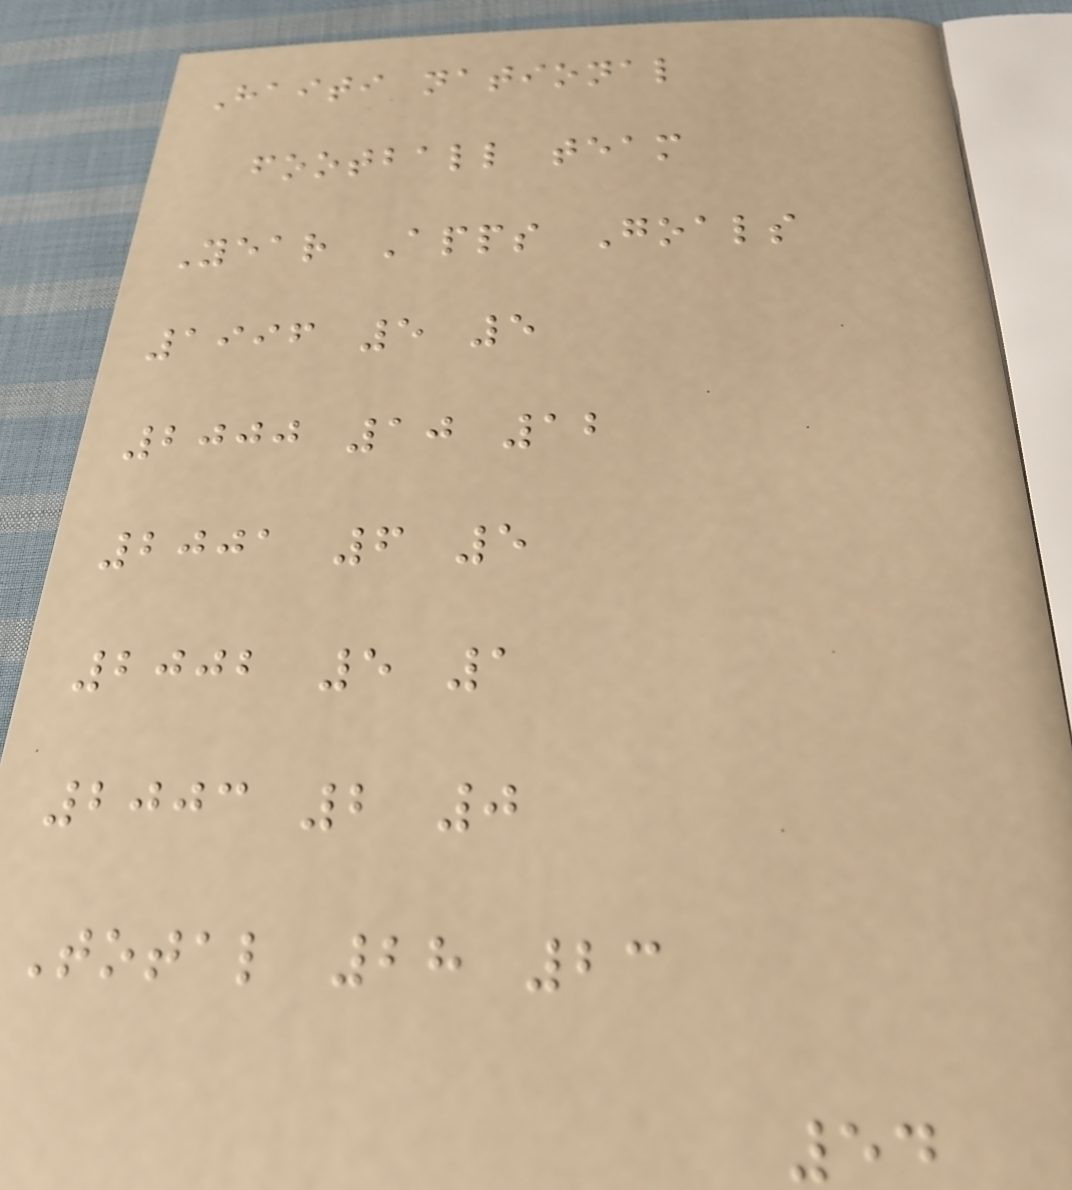Haiti national
football team
Year Apps Goals
1996 5 5
2000 10 12
2001 6 5
2002 5 1
2003 2 0
Total 28 23
54
